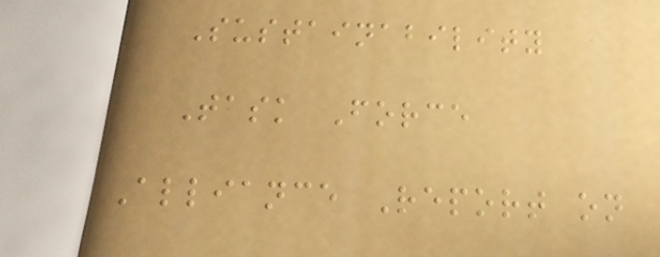Sustainability
Task Force
Alliance Report on
